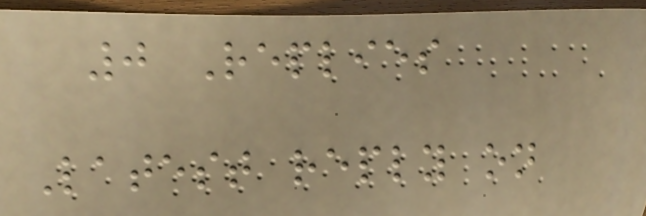0 Replies
Latest reply on
